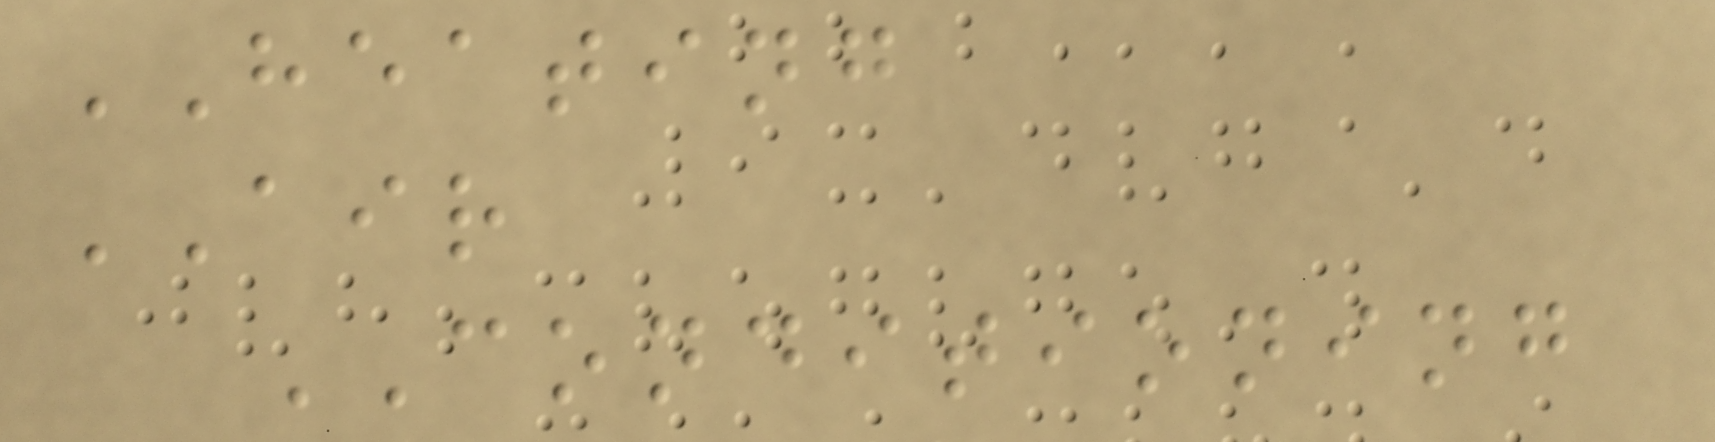HEATING
AIR
CONDITIONING
